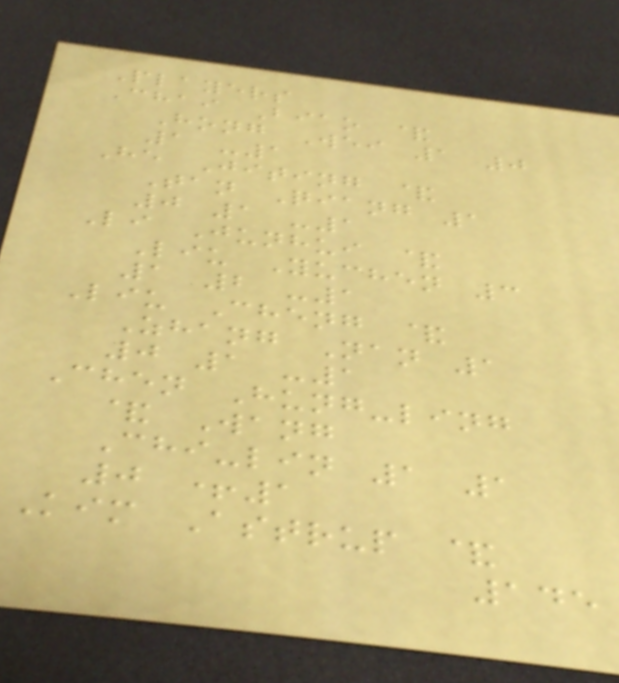Players
Chai Biao &
Hong Wei 1 0
1 -1
He Jiting &
Tan Qiang 1
0 1 -1
Li Junhui &
Liu Yuchen 3
1 2 -1
Liu Cheng &
Zhang Nan 1
0 1 -1
Chen Hung-ling
& Wang
Chi-lin 1 1
0 +1
Kim Astrup &
145
